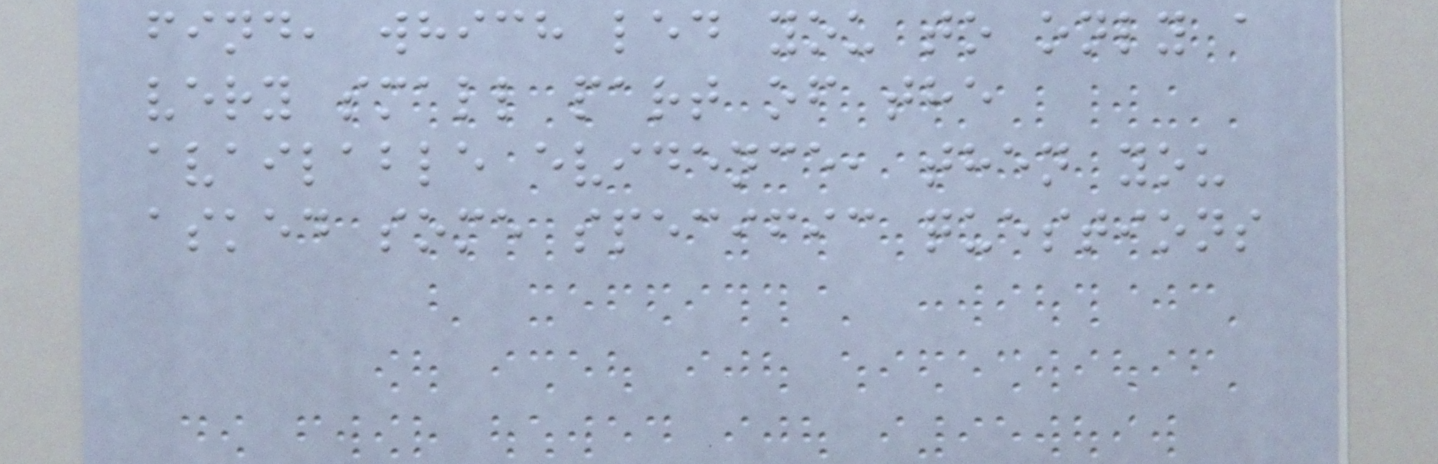find, which led you to only a
very small part of the
available evidence, then you
asked some specific questions
